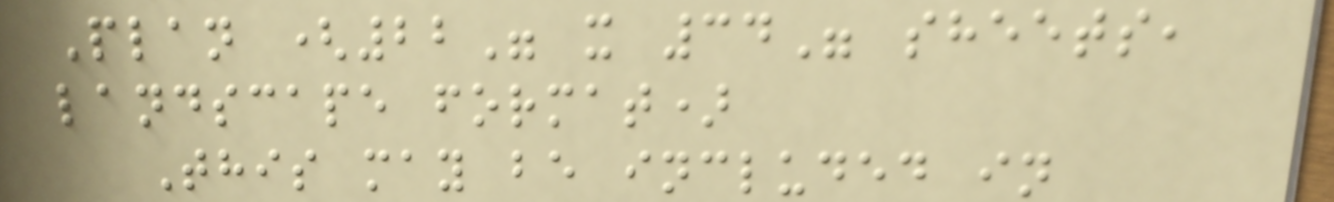Plan (22" x 34" sheets,
landscape format)
This may be included in
